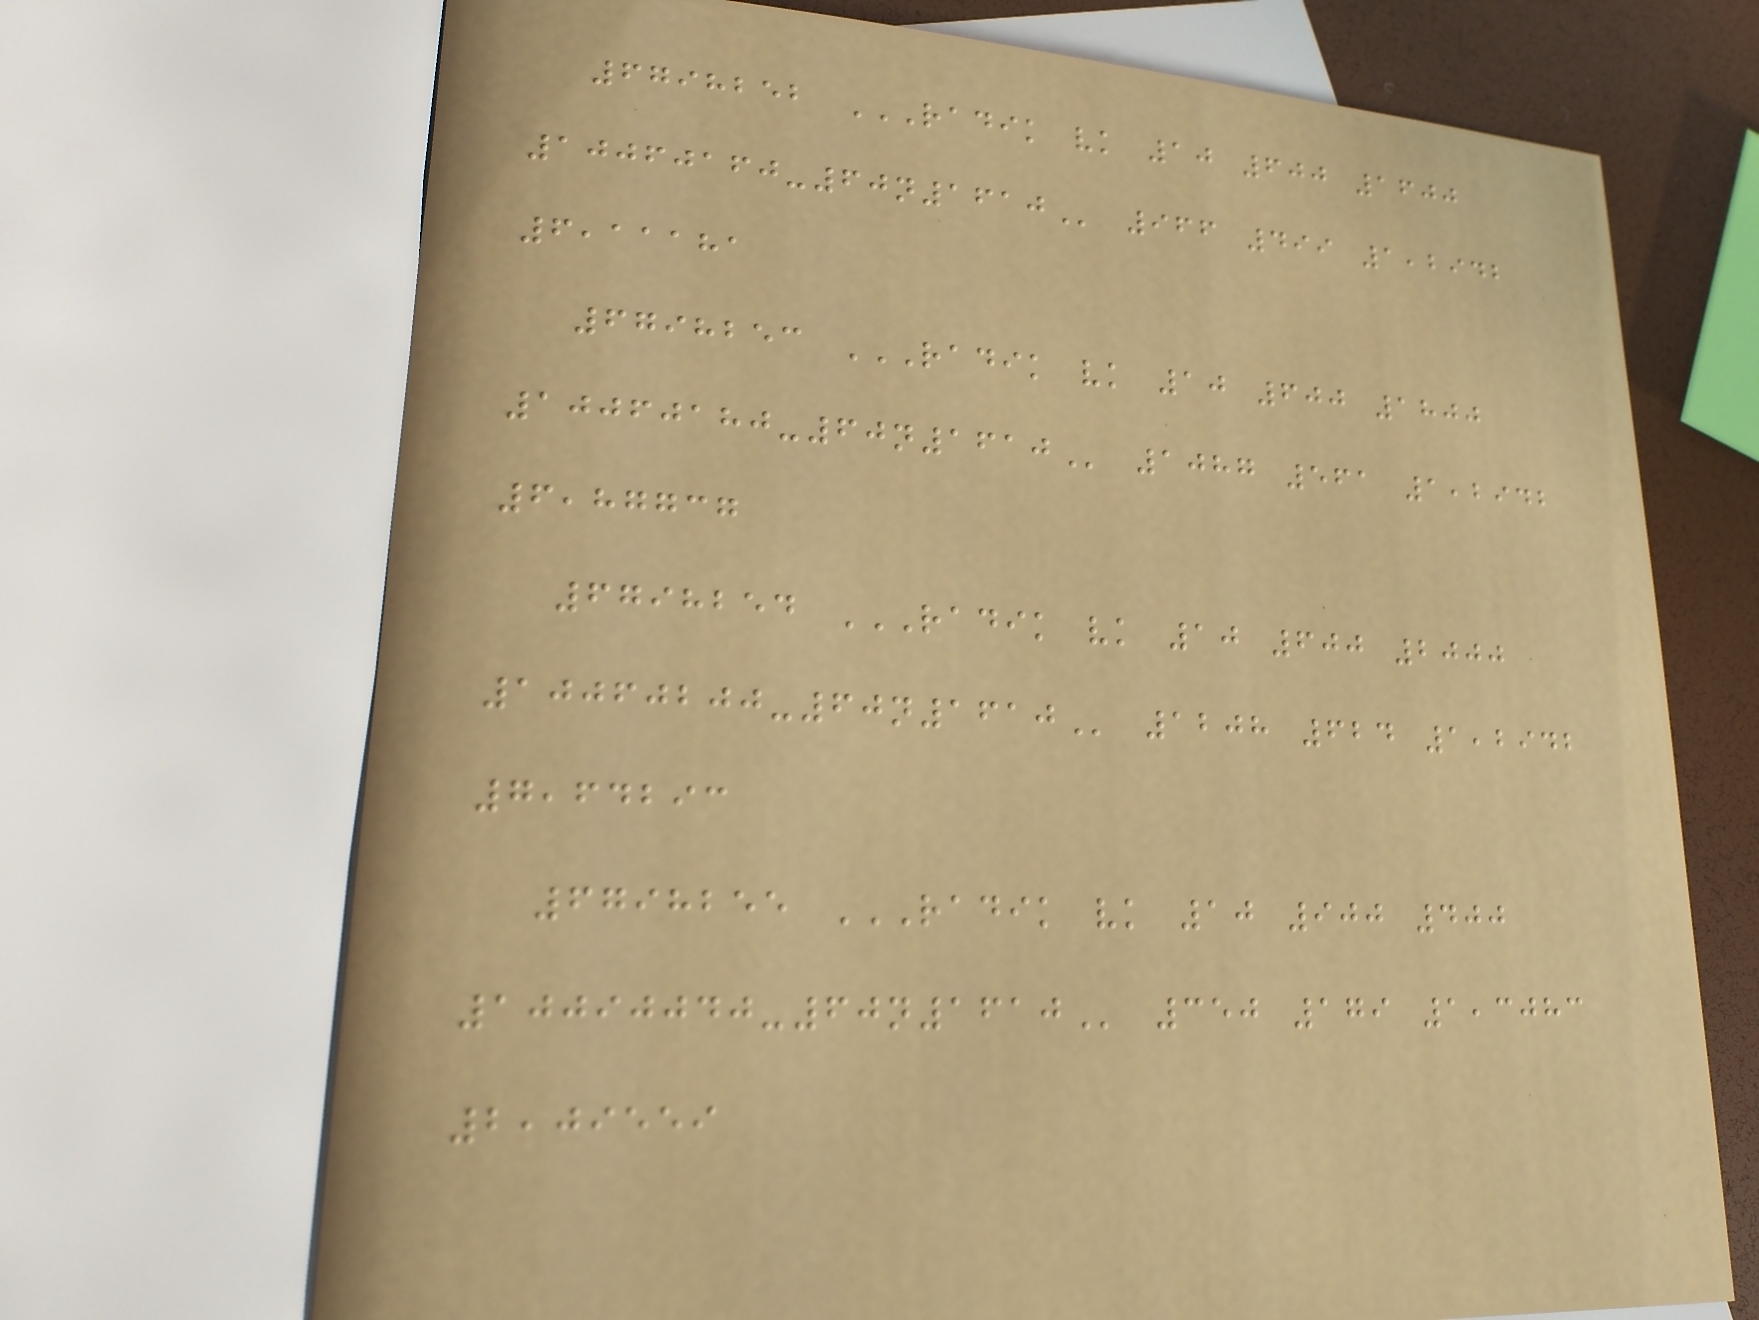6798252 RADIK VK 10 600 1600
10060160-60N1610 966 499 1,2942
6,11181
6798253 RADIK VK 10 600 1800
10060180-60N1610 1087 561 1,2942
6,87737
6798254 RADIK VK 10 600 2000
10060200-60N1610 1208 624 1,2942
7,64293
6798255 RADIK VK 10 900 400
10090040-60N1610 350 179 1,3083
2,09559
